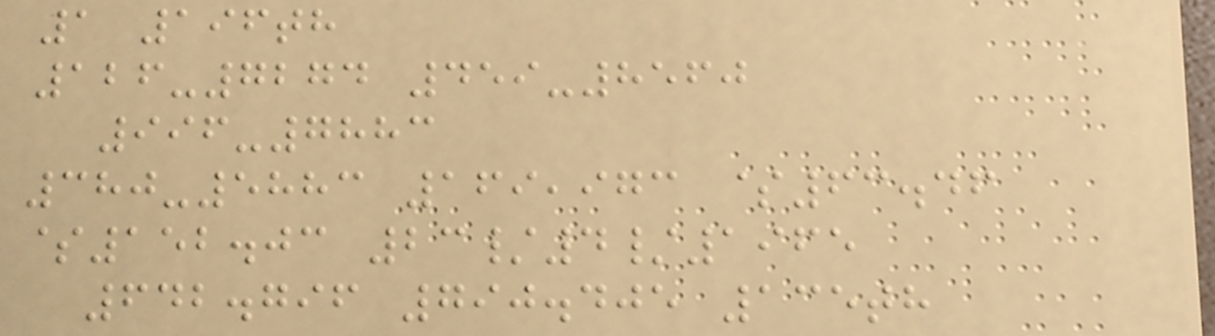1 196th
126-7274 459-8560
996-7883
380-5883 169,973 $63.46
$152.03 23/4/1965
642.796 790.405 135th
